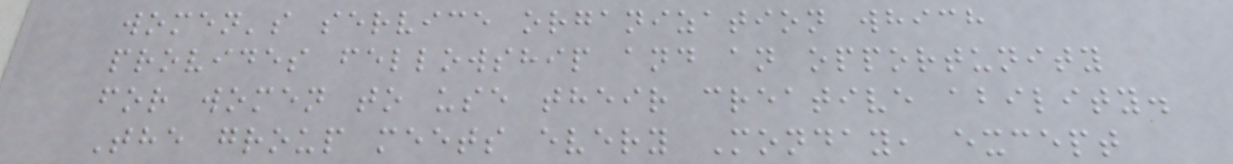women's service organization which
provides fellowship and an opportunity
for women to use their creative ability.
The group meets every Monday, except
